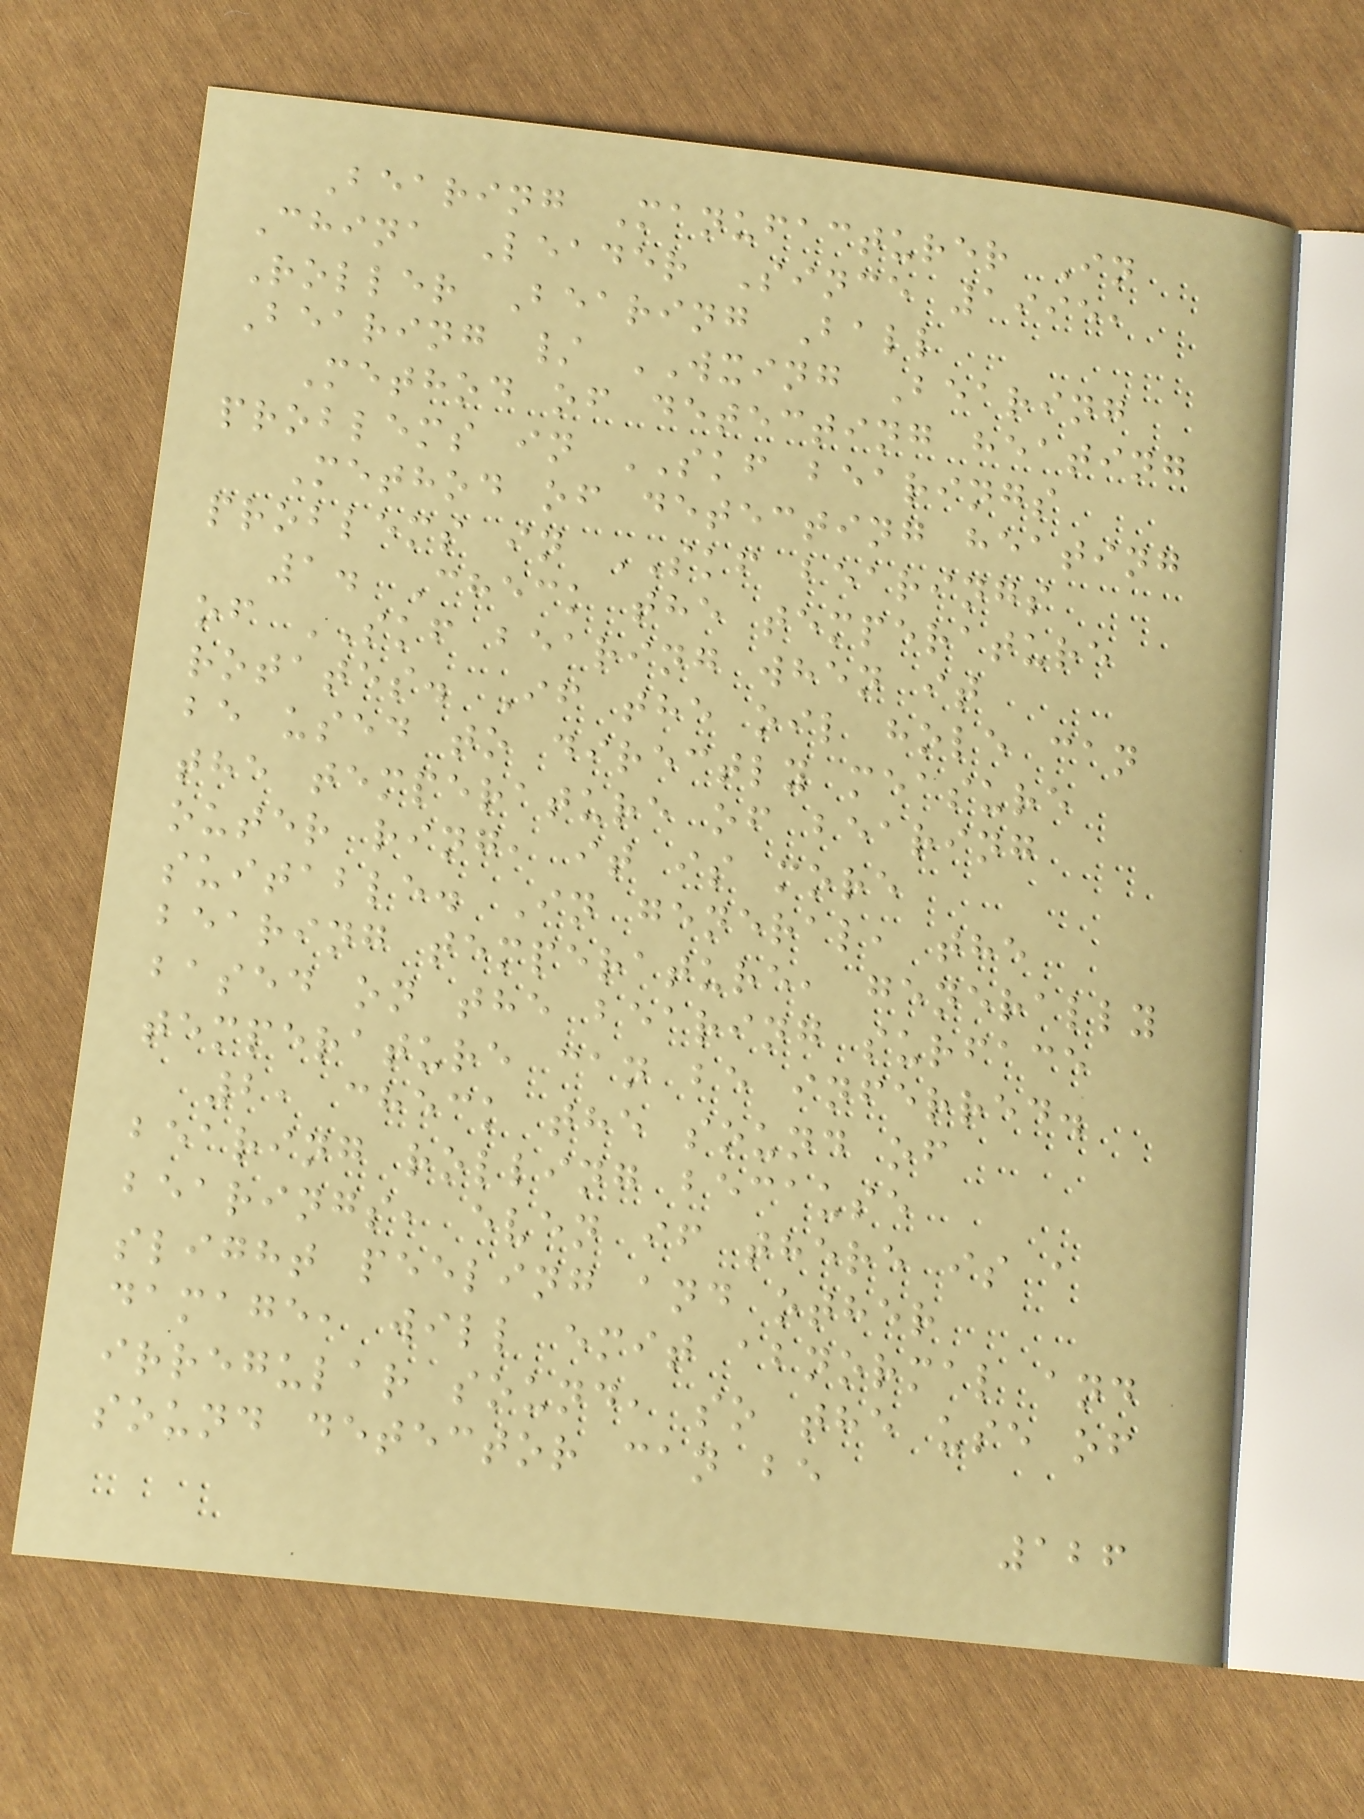Bearing Manufacturer In
China Leader Since 1995,
Roller Bearing Ball
Bearing / WXING Bearing
Method of detecting heating
problems in SKF bearings
Method of detecting heating
problems in SKF bearings
1. Check the temperature
of SKF bearing when it
rotates. If the oil hole can
be used to directly measure
the temperature of bearing
outer ring, it is more
suitable. In general, the
bearing temperature, generally
based on the bearing surface
temperature can be inferred.
2, check the sound of
bearing rolling because
bearings, even if there is a
slight peeling and other
damage, will emit abnormal and
irregular sound, so the use of
sound detector can be
126
